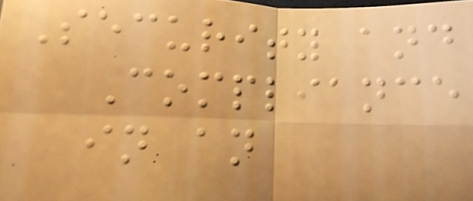Security and
Compliance
in an
